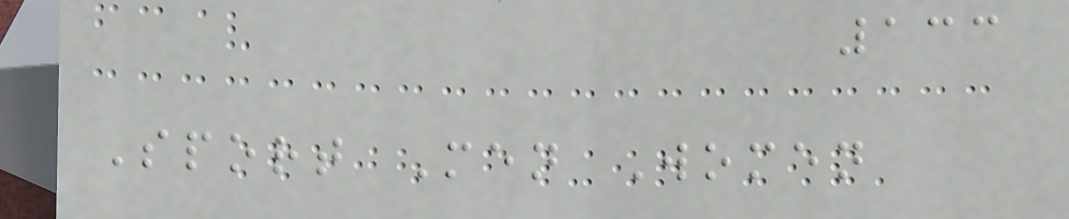133
Sport Men Women
